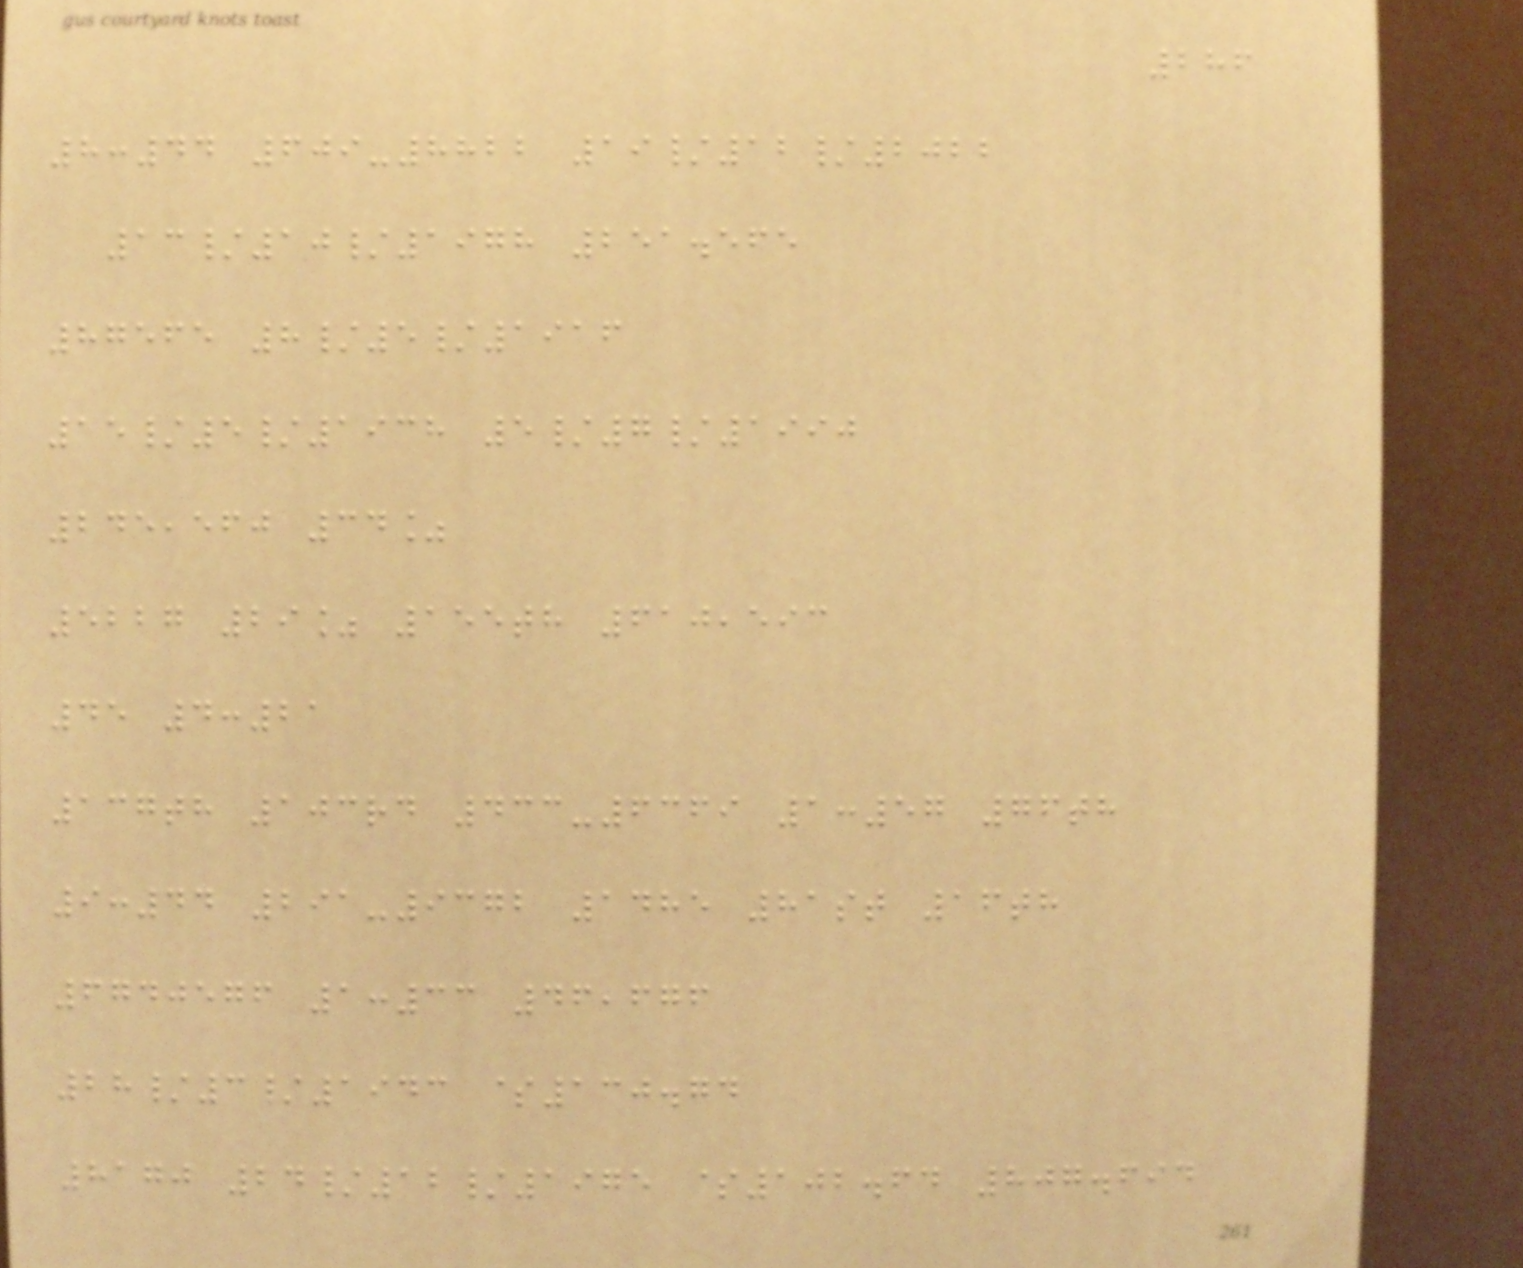286
8:44 609-8822 19/12/2022
13/10/1978 251.565
87565 8/5/1916
15/5/1938 5/7/1990
245,560 34%
5227 29% 155th 610,593
45 4:21
137th 103rd 433-6369 1:57 76th
9:44 291-9372 1485 81st 16th
6740576 1:33 46,676
28/3/1943 $130.74
8170 24/12/1975 $102.64 807.694
